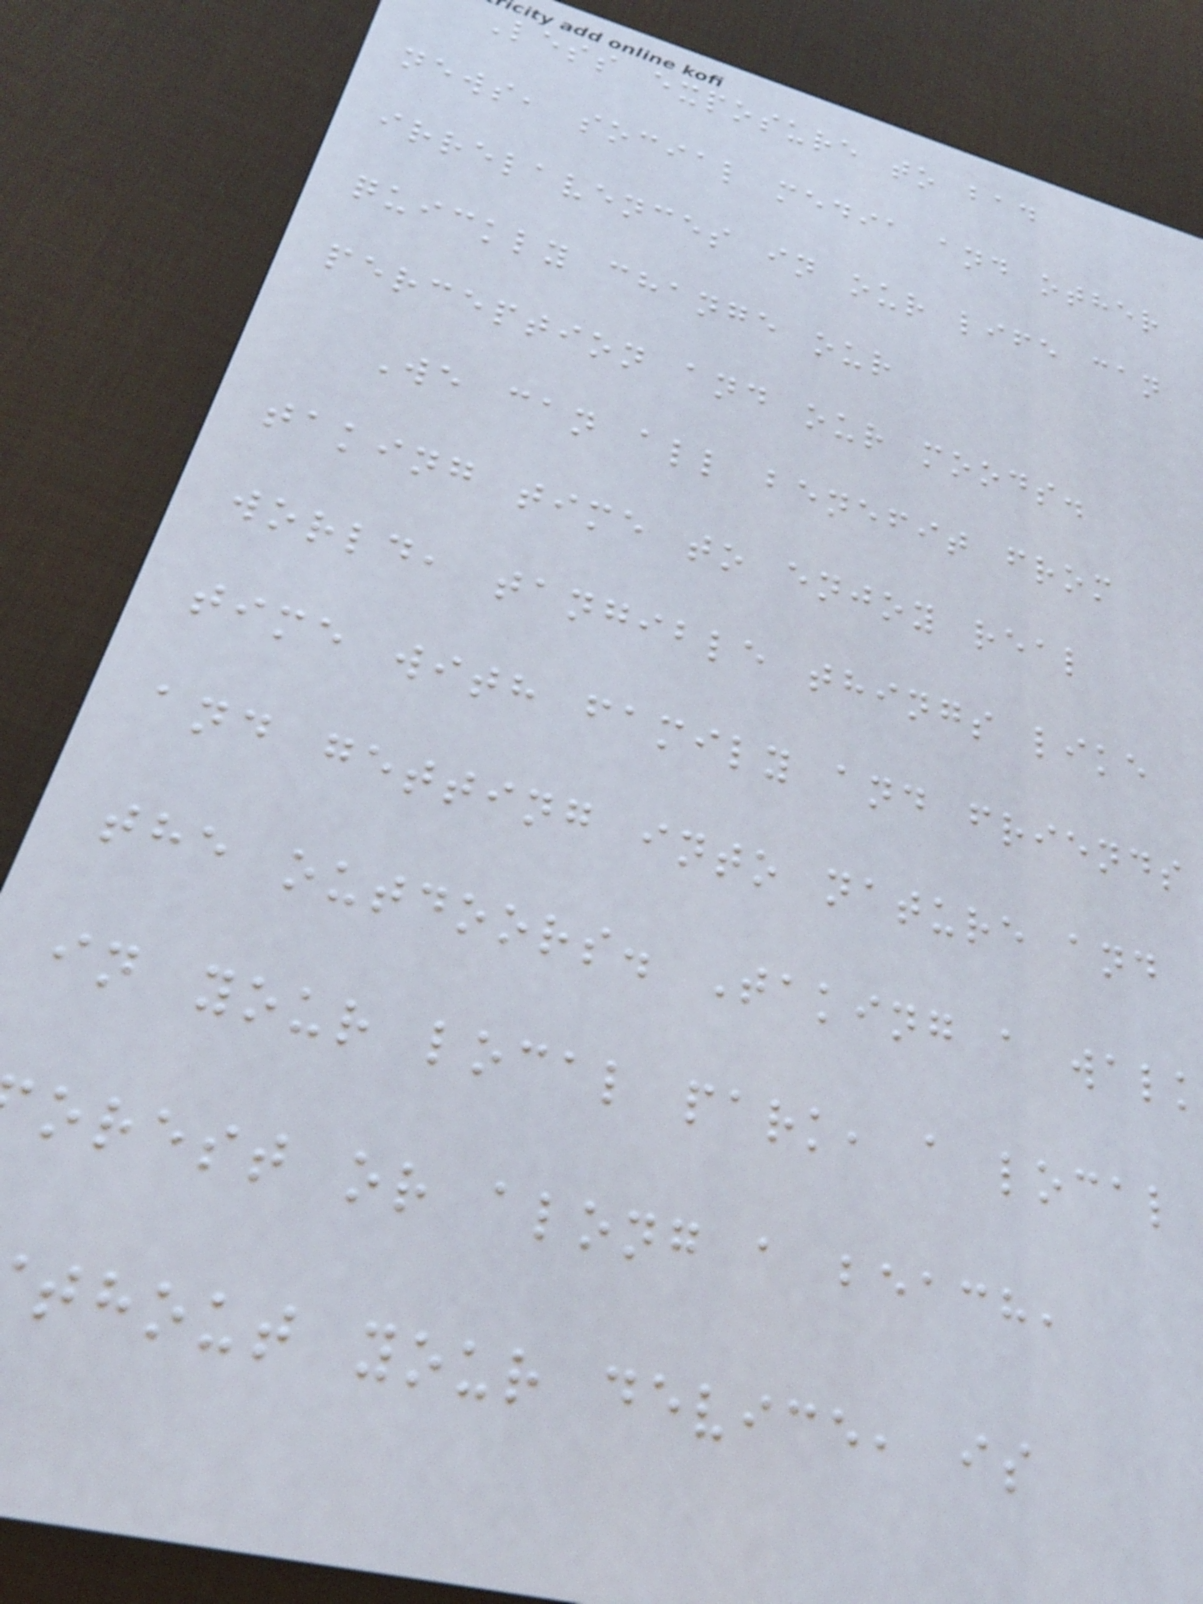Less exposure to bad
news, social media and other
irrelavences in our life can
quickly change our
perception and our moods.
We can all benefit from
taking time to enjoy real
world, tangible things like
time with family and friends
and getting into nature and
the outdoors. Taking a walk
in your local park, a local
orest or along a beach,
thout your device, is
